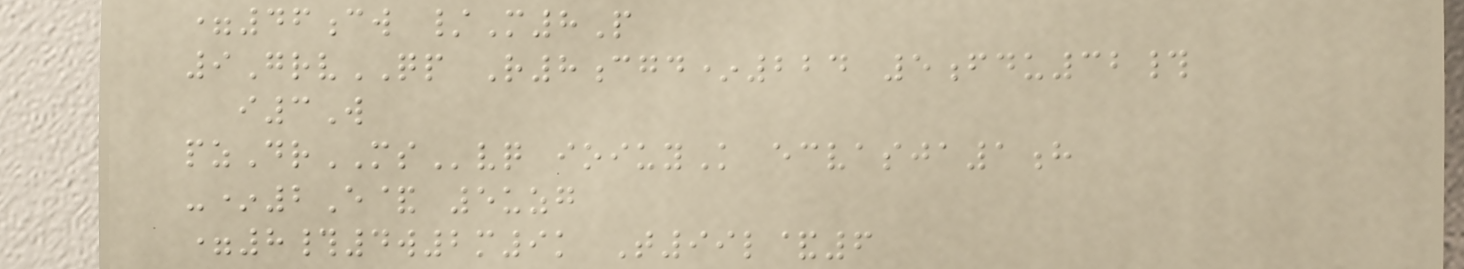=46cw /M8P
9GrvQP R8cgd*224 5fdu32#
i3W
pzDrMSvq ioiuyK ecvasja1h
-*2E& 5uzg
=8#4w2m9k T99l&6
